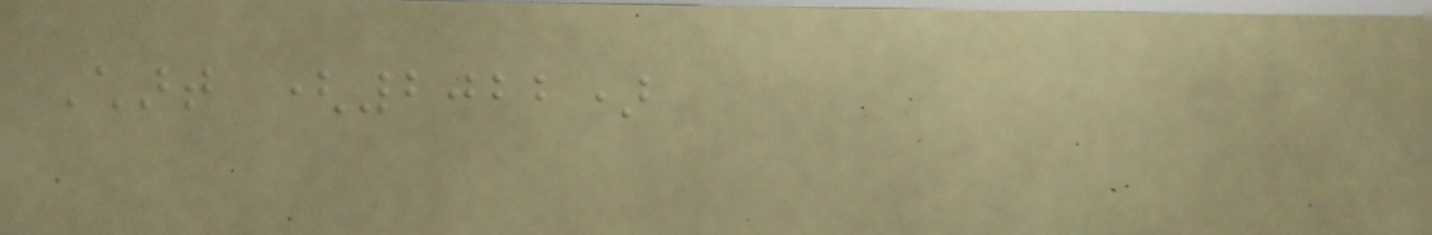Chart (2022)
